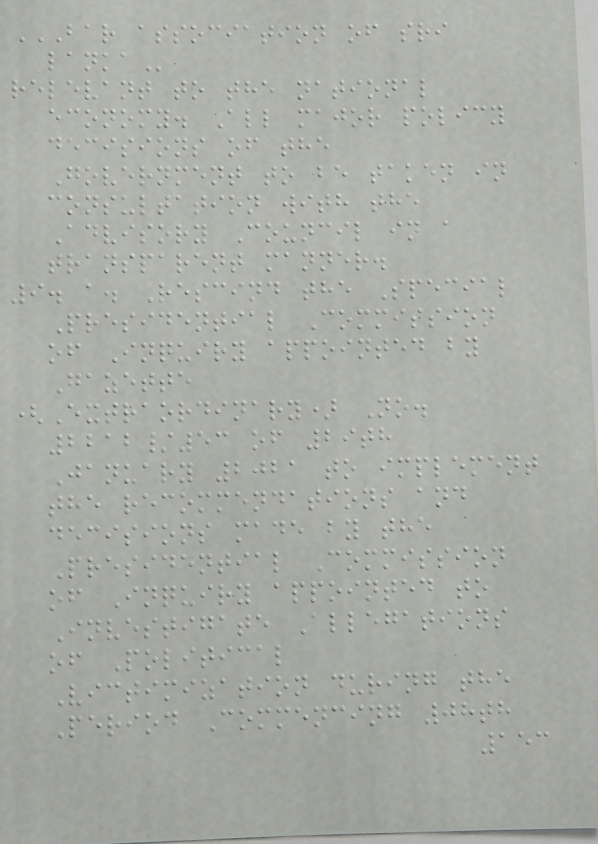BAR ASSOCIATION OF SRI
LANKA
relevant to the national
economy. All major policy
decisions of the
Government to be taken in
consultation with the
Advisory Council in a
transparent manner.
9. a. Rescind the Special
Presidential Commission
of Inquiry appointed by
Gazette
(Extraordinary) No.
2212/53 of 29th
January 2021 to implement
the recommendations and
decisions made by the
Presidential Commission
of Inquiry appointed to
Investigate Allegations
of Political
Victimization during the
Period Commencing 08th
153
